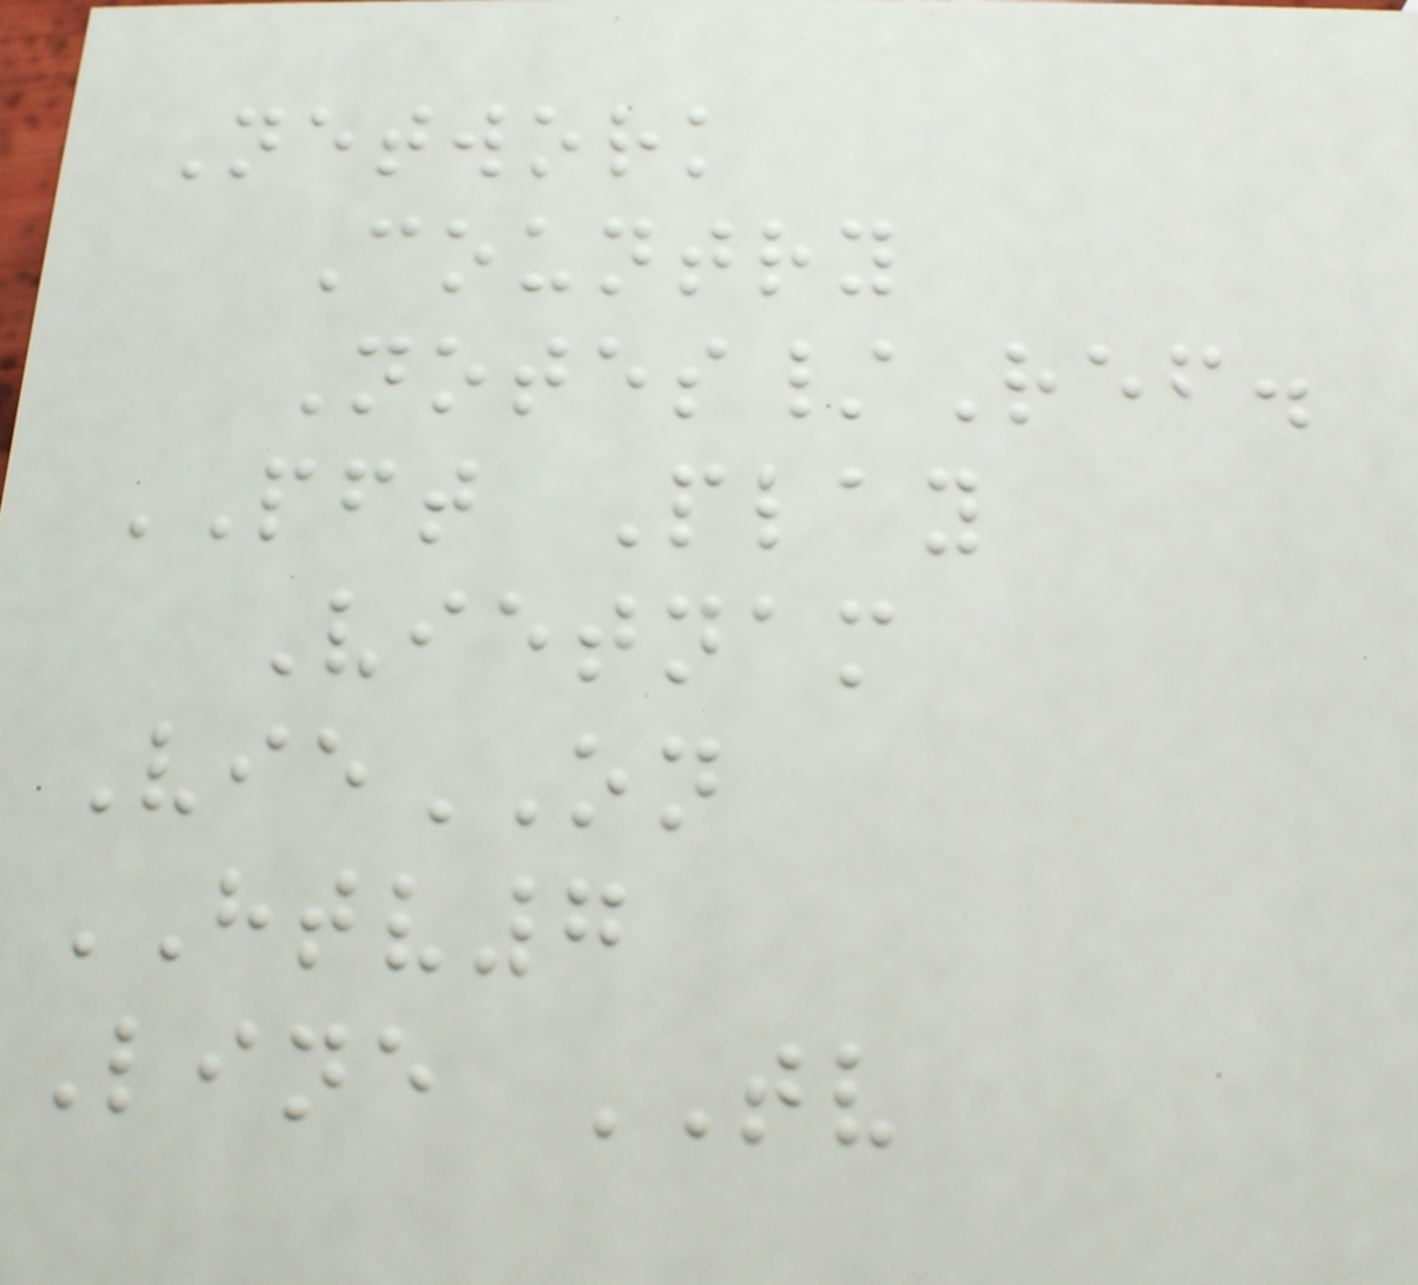Network
Country
Notes/Ref.
PFT Play
Vietnam
VieON
HTV7
Line TV
